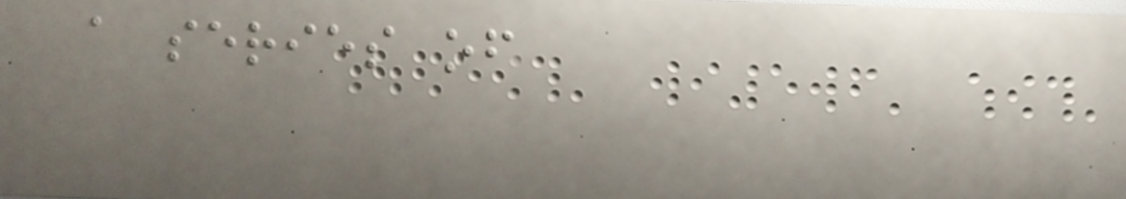a series of
